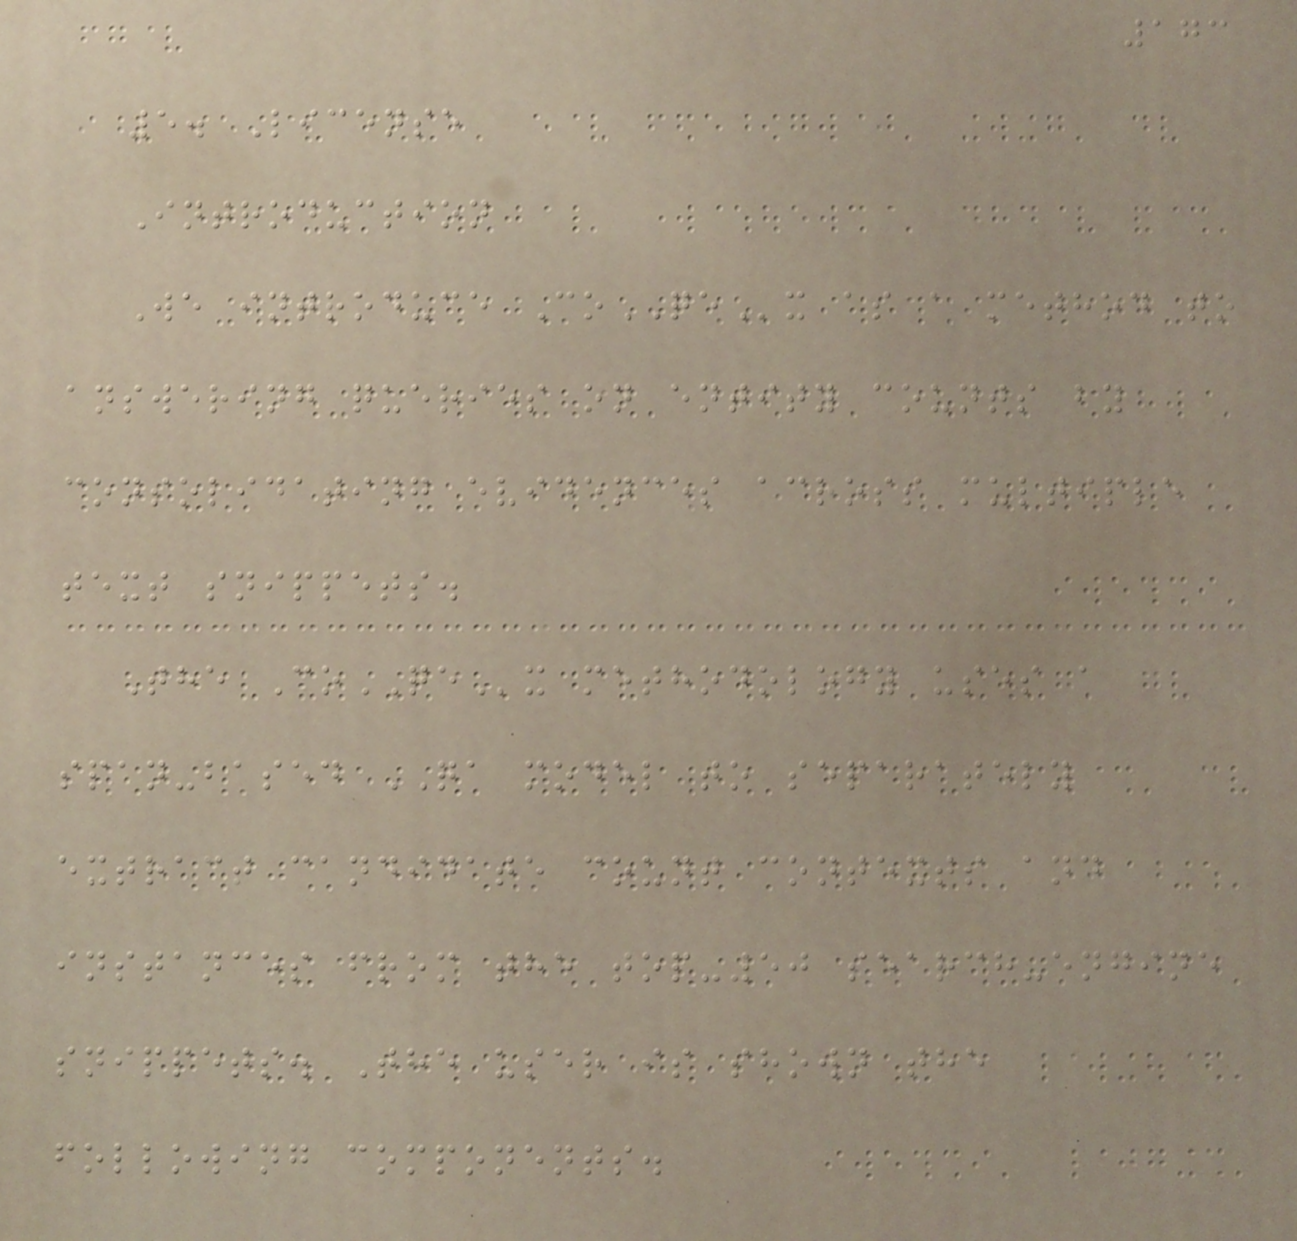173
5. License
Introduction
We introduce CoQEx as a method to
answering queries on entity counts by
consolidating evidences across multiple
text snippets.
The CoQEx methodology uses a
span-based QA model to separately
extract candidate count contexts and
instances from the top-50 search-engine
snippets. The user is shown the
following components.
